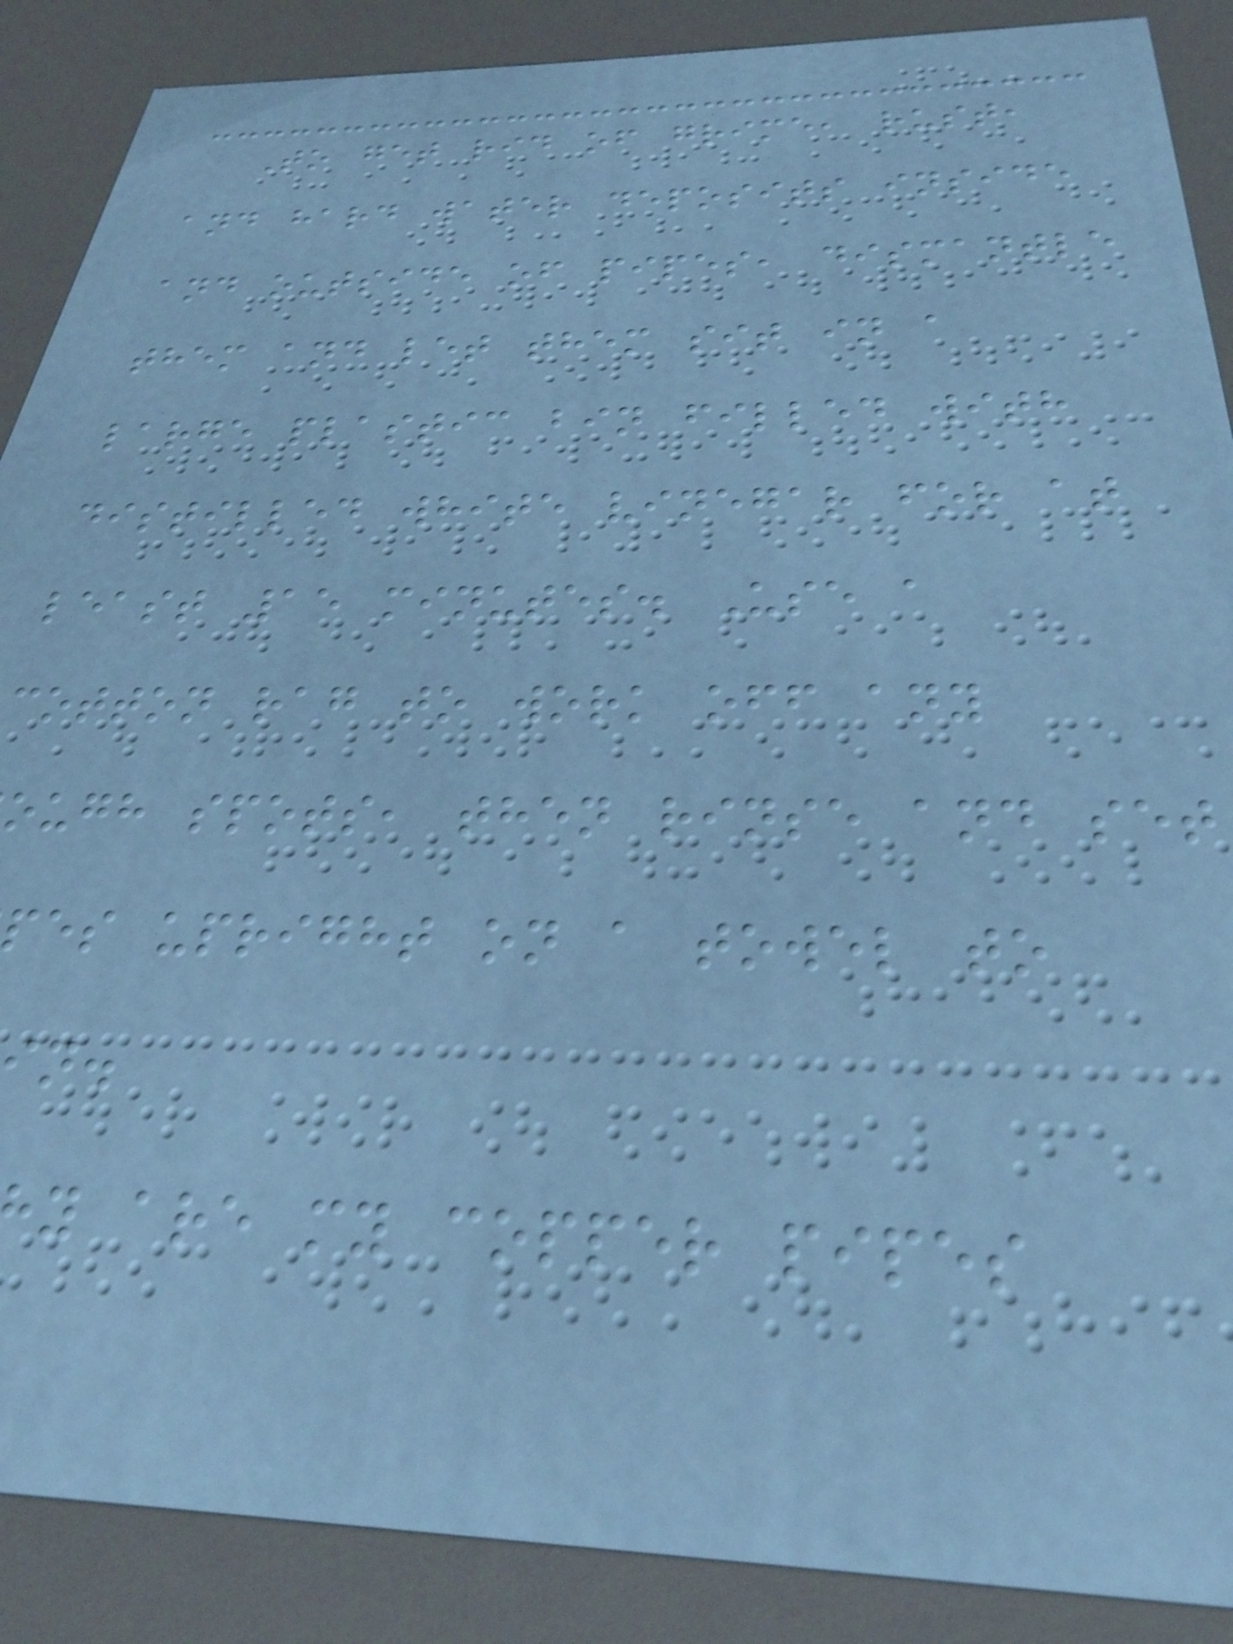To get rid of grime, rust,
and hard water deposits inside
and outside of pipes, dismantle
them and let them sit in a
large plastic bin filled with
distilled white vinegar for at
least 15 minutes. Use a
cotton rag to work off any
ough spots, then rinse and set
pes upright on a towel to
y are my copper pipes
